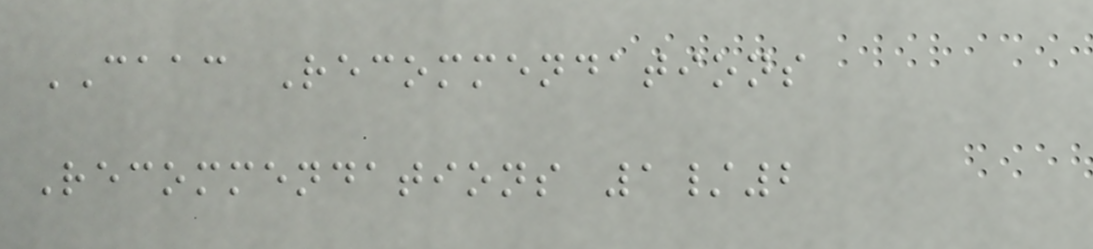CAAC Recommendations
Recommendations 1/2
